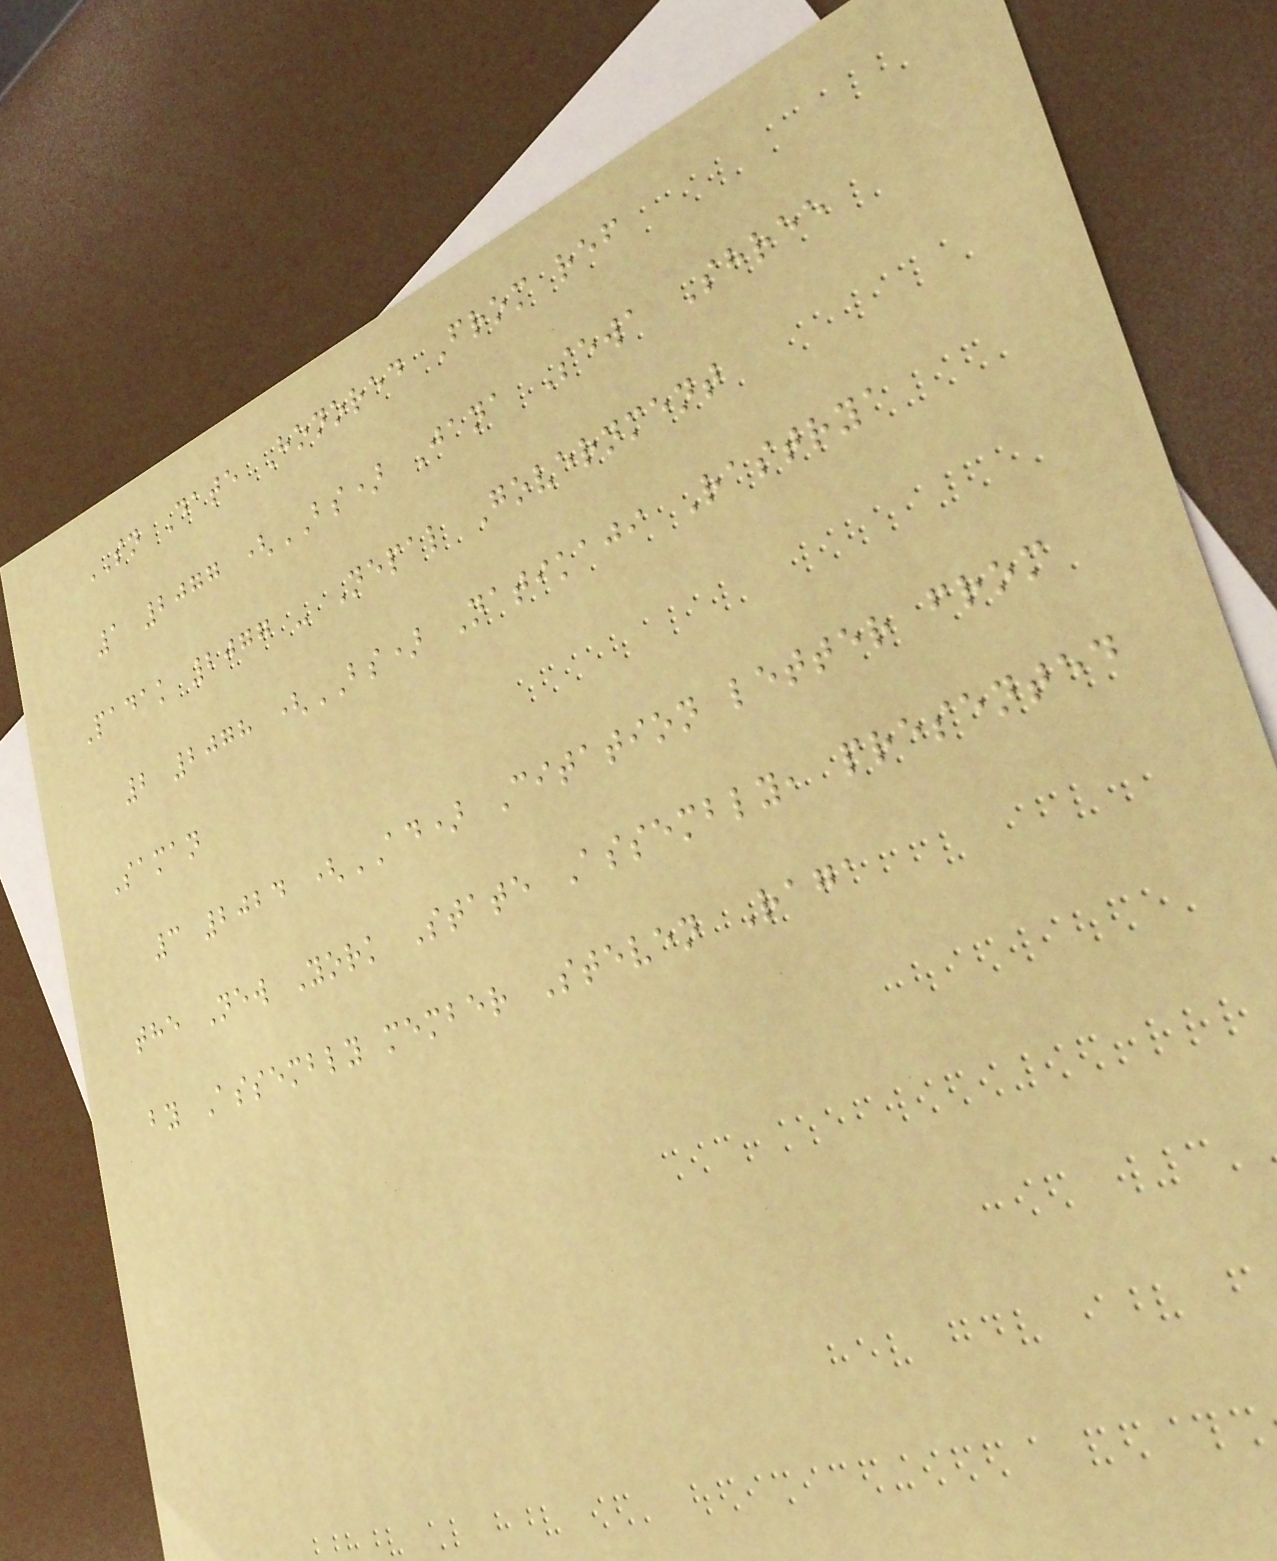SN Date Honored From ref
1 2077 (BS) Jana Sewa Shree
Padak 2077 - Nepal Government
2 2078 (BS) Natikaji Rastrya
Saman
3 2024 (AD) Citation letter from
the New York State Assembly, presented
by Assembly member Steven Raga
